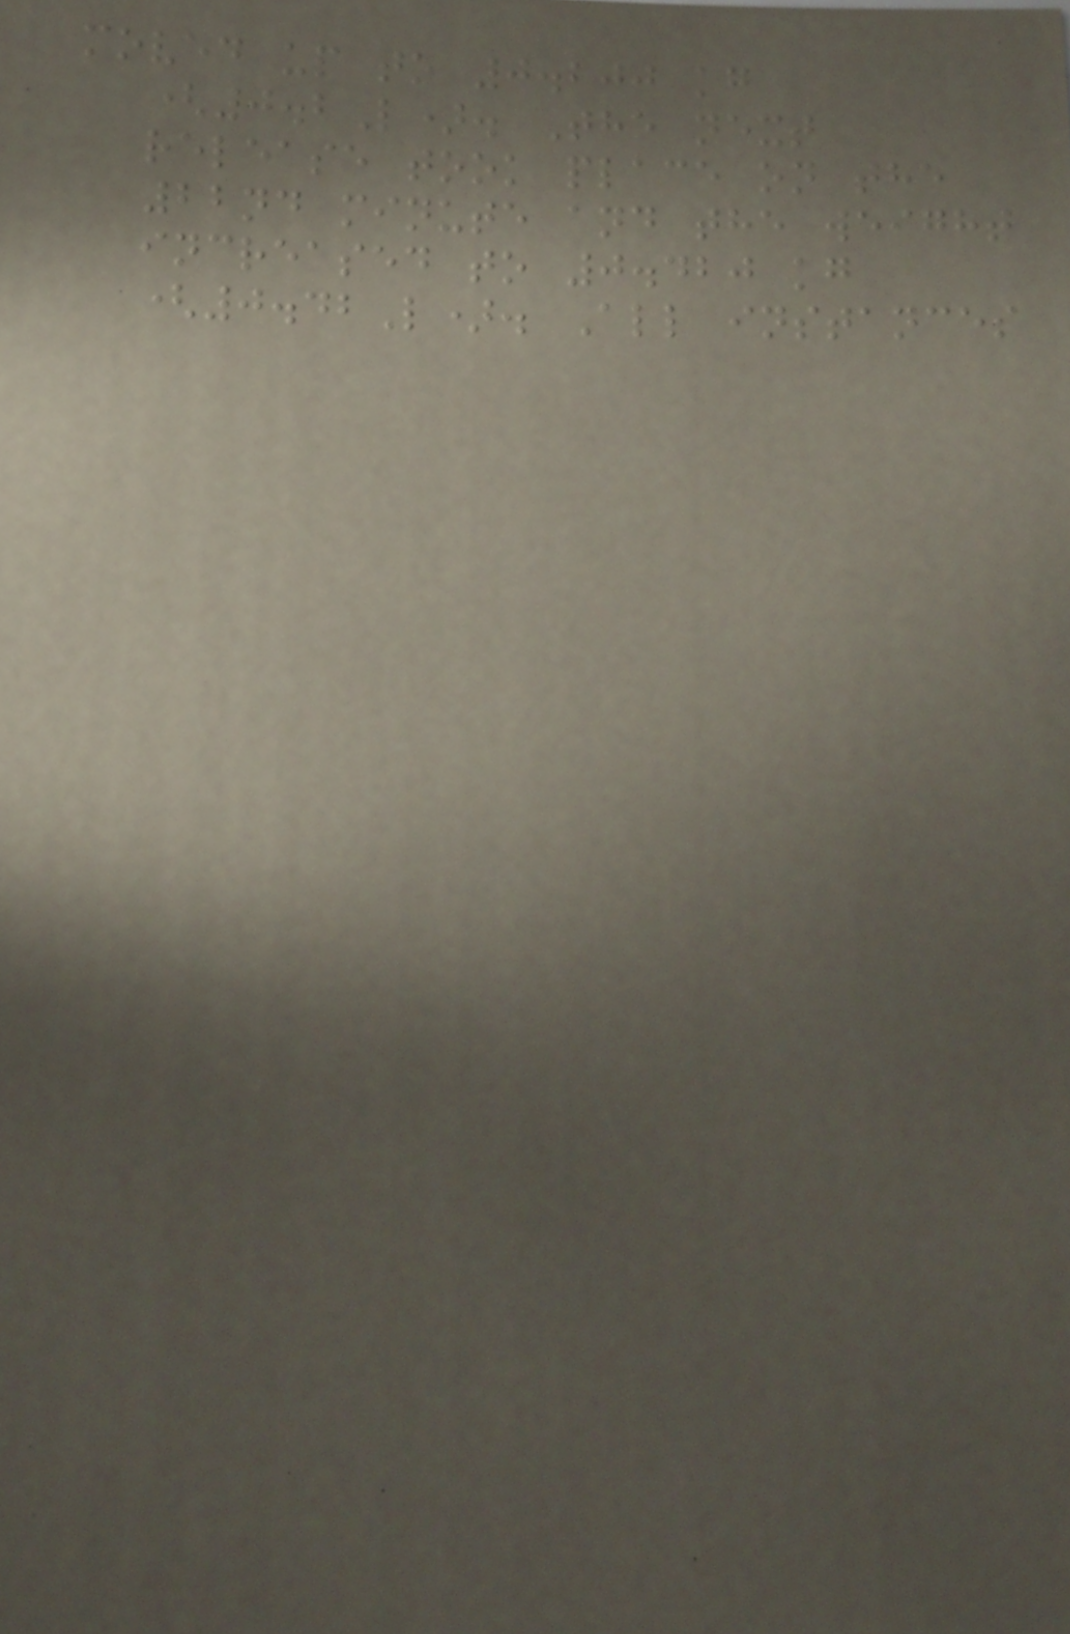moved up to 0.200 kg
(0.2L). The next
release took place on the
22nd minute and the weight
increased to 0.420 kg
(0.42L). All instances
